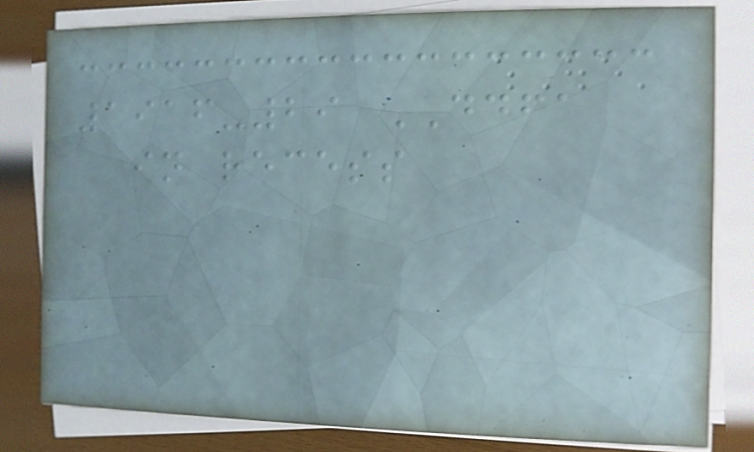1916-29 DDFA
in recess
